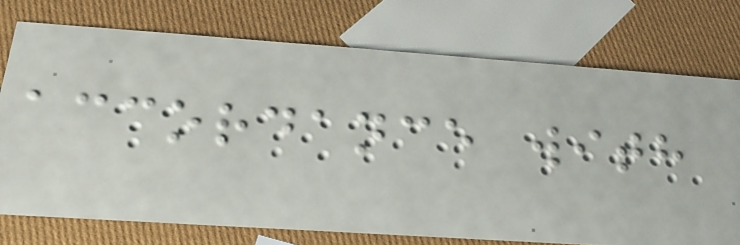accordance with
